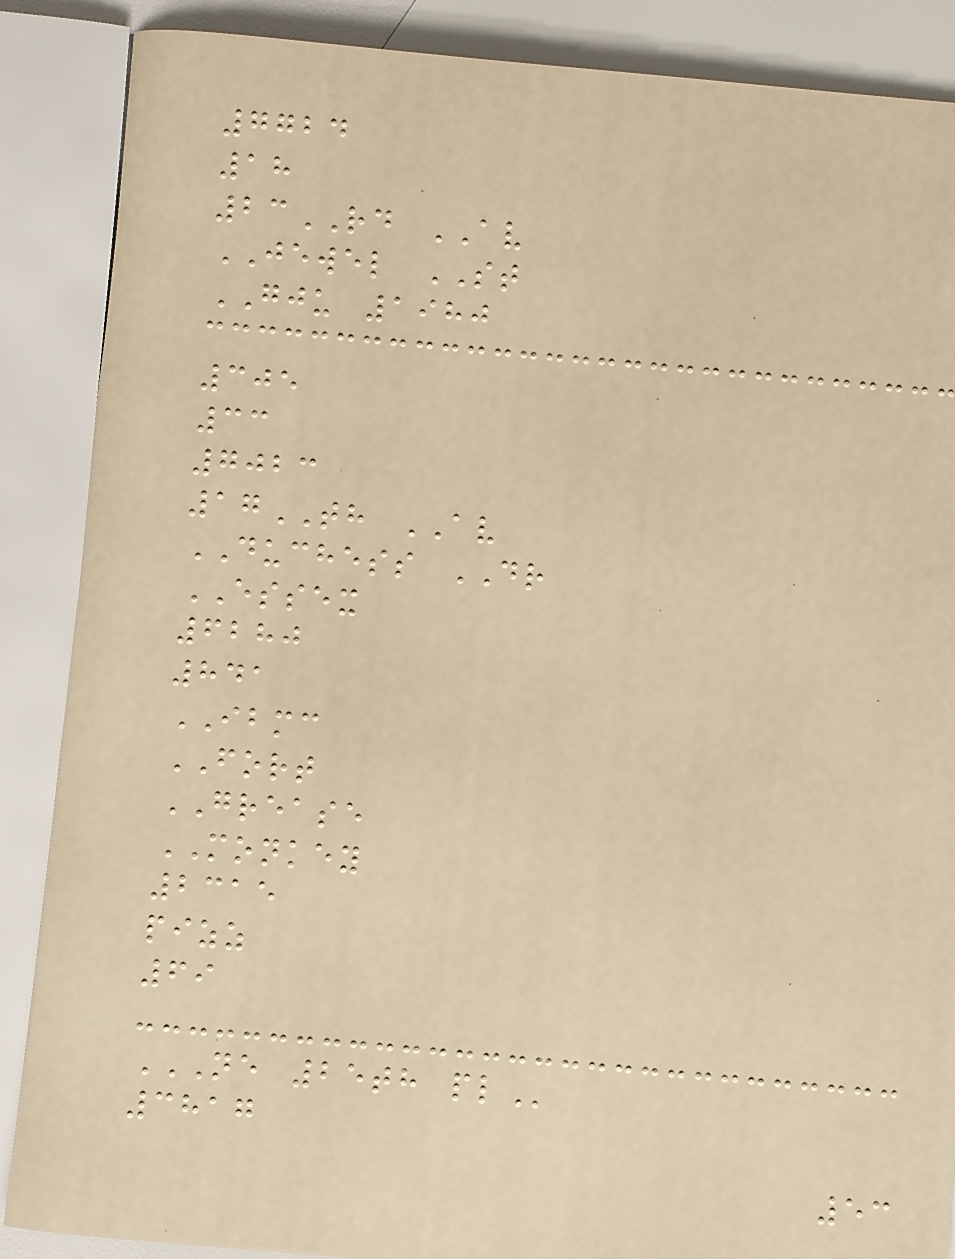7724
18
23RD AV
JEWEL ST
GJU 1980
305
33
7023
17TH AV
DUCHESS DR
ESSEX
6280
841
IBMC
FORT
GREASE
MONKEY
2315
pizz
69
NE 25TH PL
3817
53
